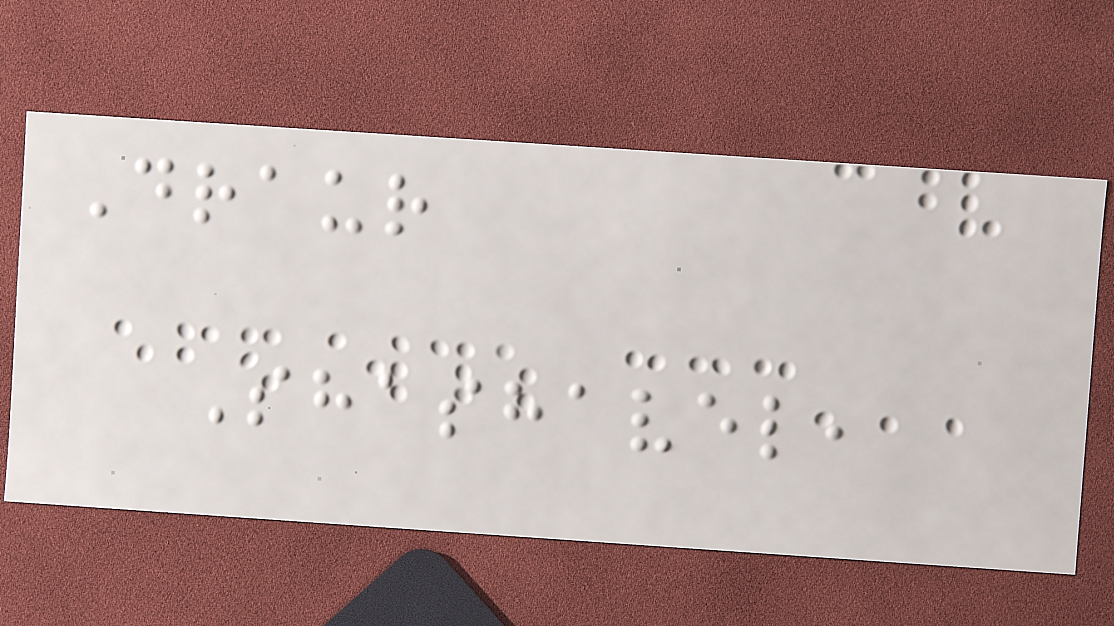Draur
Shashavel,
